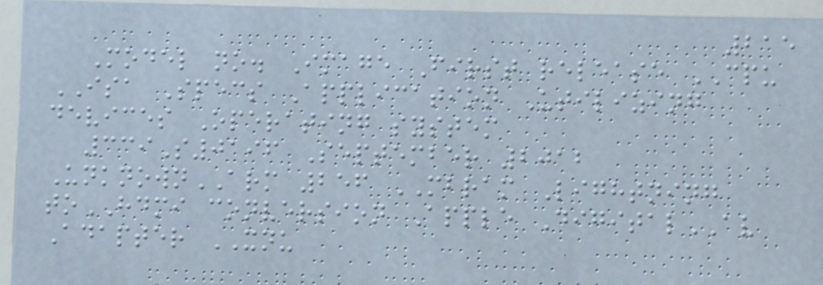215
Model no. Image First release CPU
ISA Specs Application Utilizing
devices Operating system
339S0196 September 2012
UnknownARM 256 MBRAM Lightning
toHDMI conversion Apple DigitalAV
Adapter XNU
